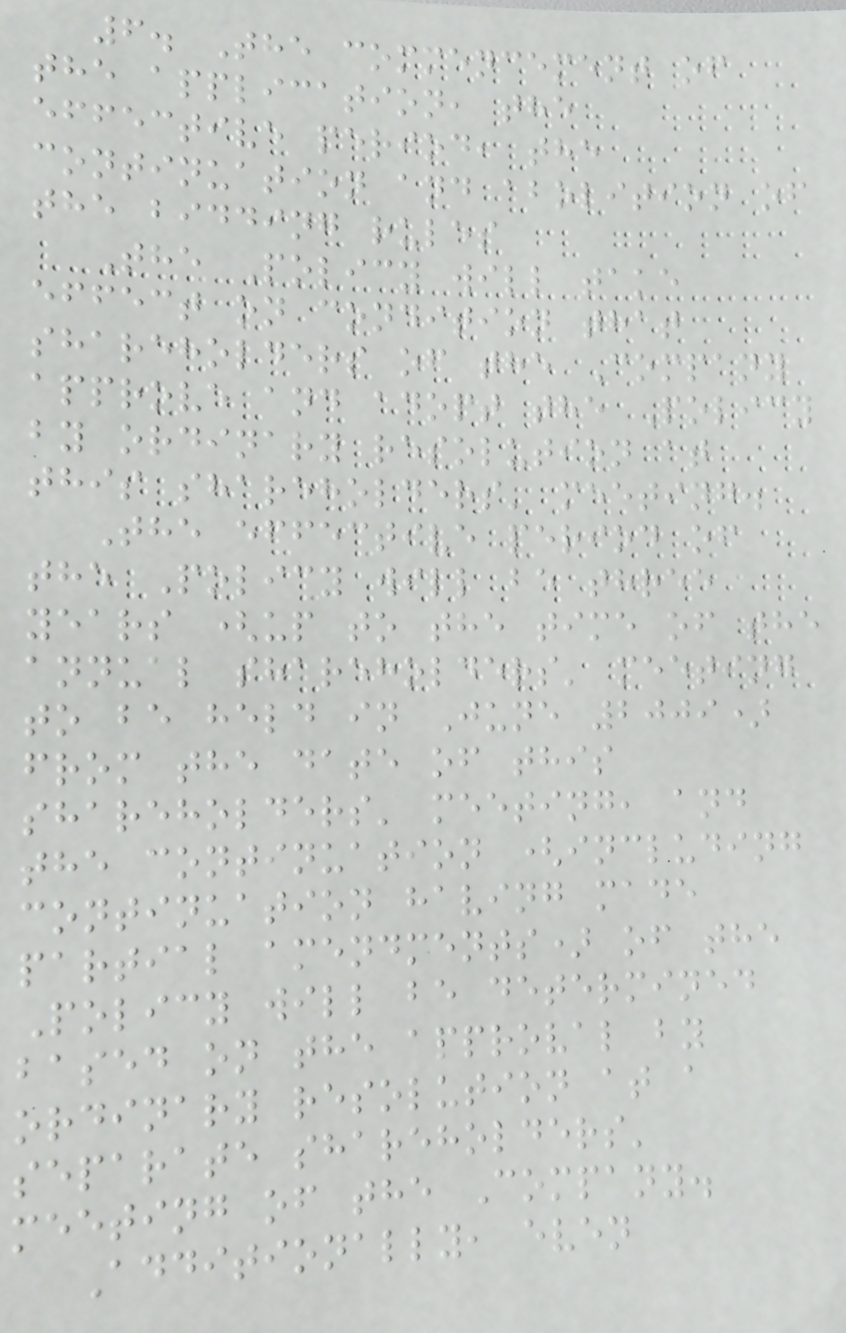6. The commencement of
the application, the
effective period, the
continuation and abolition of
the bidding rules
The Policy will take
effect on condition that
shareholders of the Company
approve and adopt the Policy
by ordinary resolution at
this shareholders' meeting.
The effective period of
the Policy will be three
years (up to the time of the
annual shareholders' meeting
to be held in June 2009)
from the date of this
shareholders' meeting, and
the continuation (including
continuation having made
partial amendments) of the
Policy will be determined
based on the approval by
ordinary resolution at a
separate shareholders'
meeting of the Company.
Additionally, even
